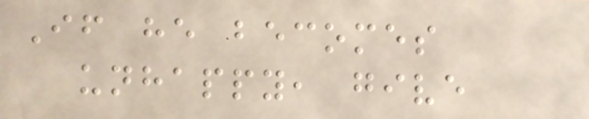If he becomes
unhappy, give
